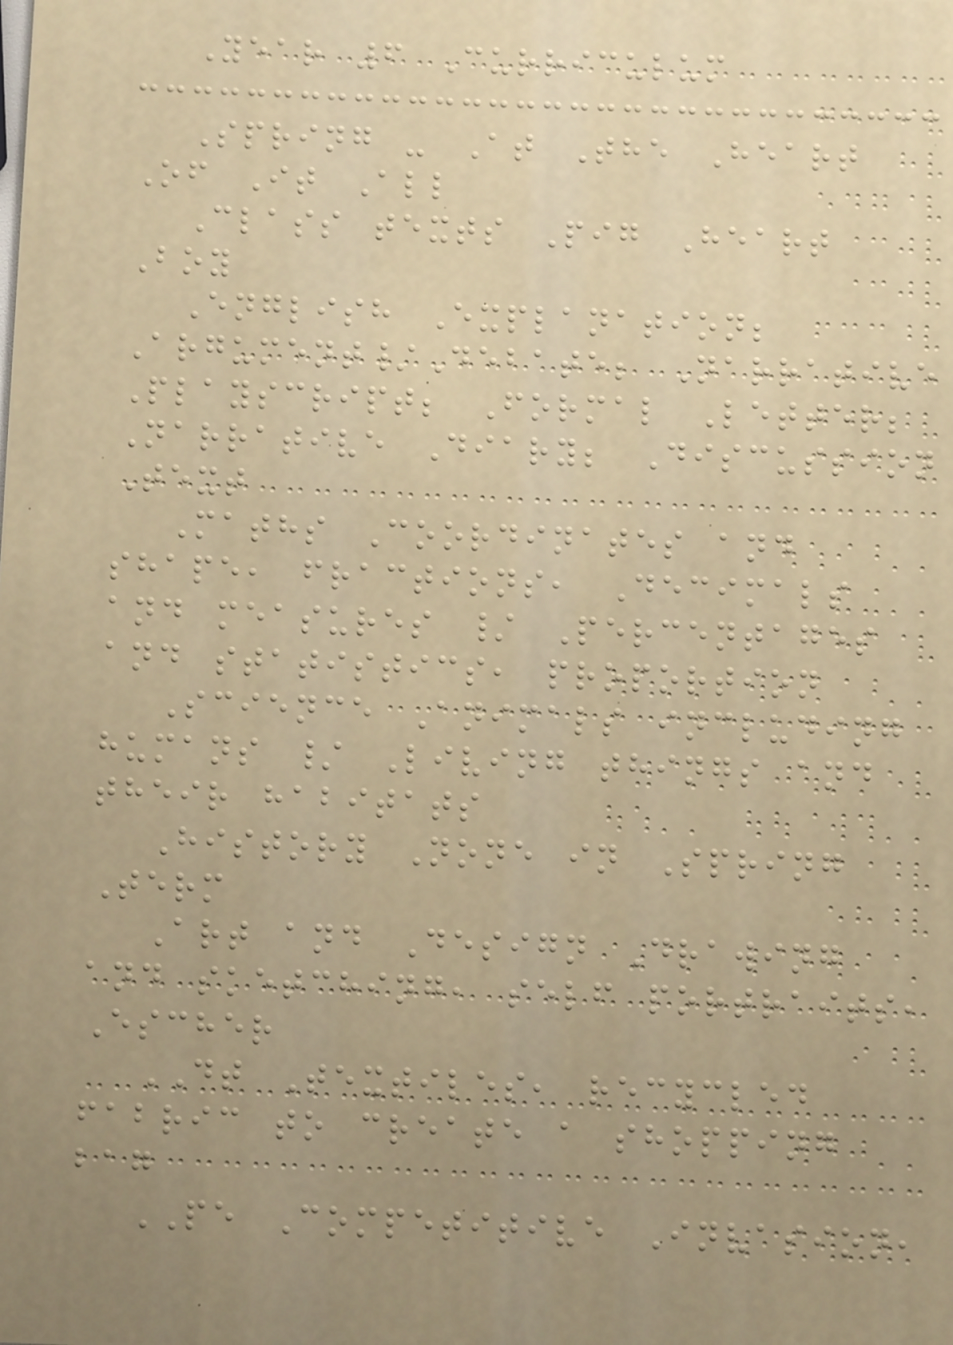Year 6 Curriculum
Spring - At The Heart
Of It All
Class texts Pig Heart
Boy
English Explanation;
Argument/Debate; Narrative
Playscript; Formal Letter;
Narrative Diary; Discussion
Text
Maths Coordinates and
shape, fractions, Decimals
and measures / Percentages
and statistics, proportion
Science Animals including
humans / Living things and
their habitats
History None in Spring
Term
Art and Design Drawing
and sketching, self portraits,
Escher
DT Textiles, recycled
fabric to create a shopping
bag
PE Competitive Invasion,
